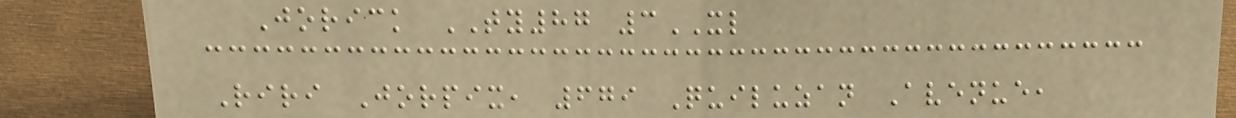Jorick TY87 3XL
Riri Jorpix, 679 Quiluzan Avenue,
